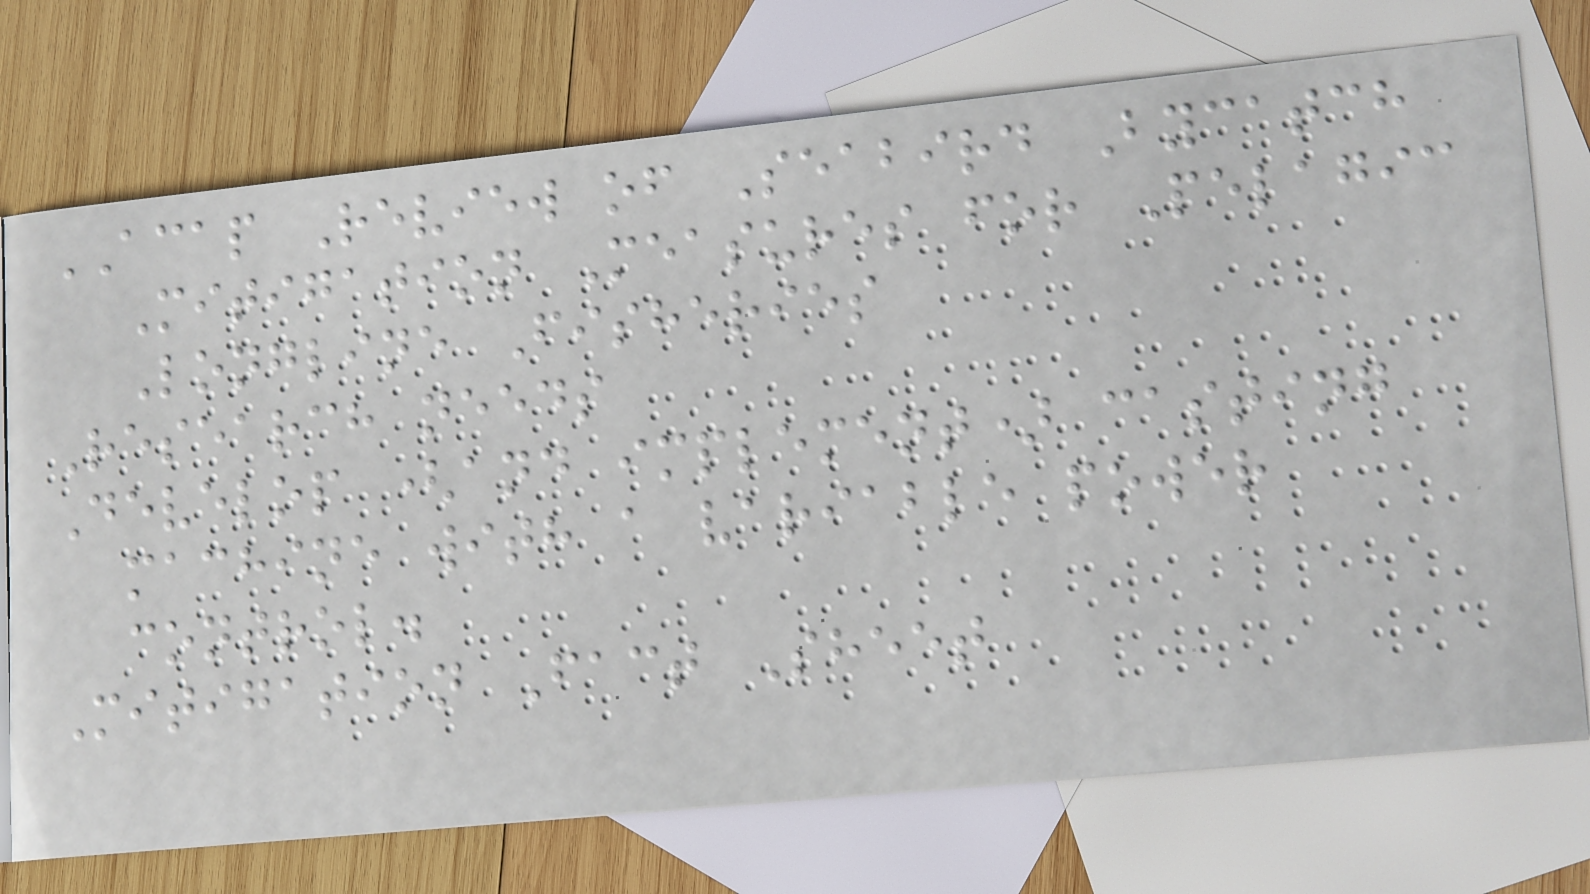ACAP Review of Seabird Bycatch
Mitigation Measures for Pelagic
Longline Fisheries
Research needs
Develop (and implement) casting
machine with a variable power
control.
Mitigation Fact Sheet
